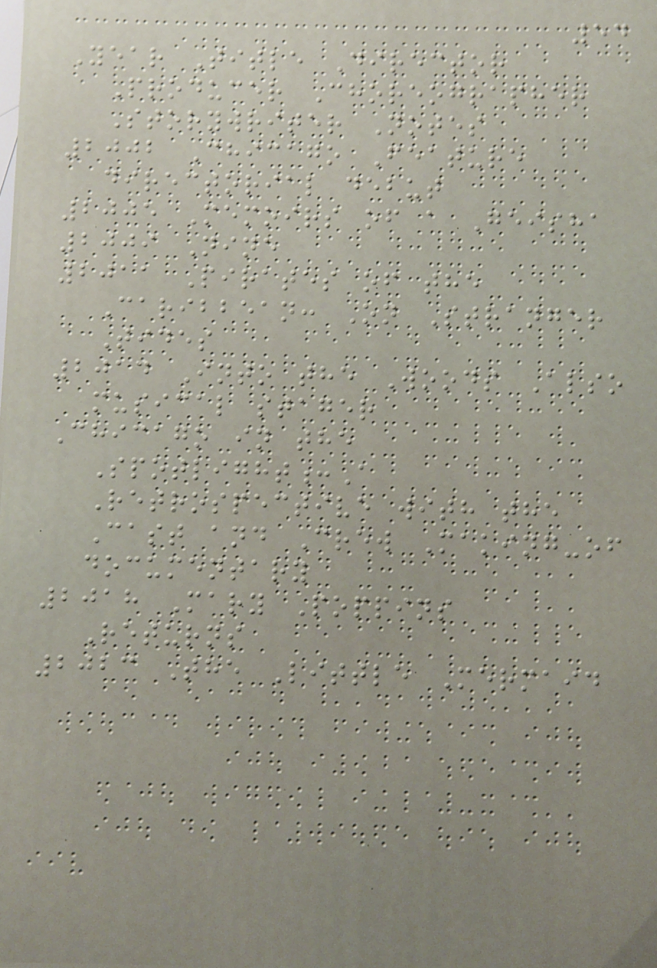54
Year Title Director
Producer Choreographer
Storywriter Notes
2002 Chicago Feature
directorial debut
2005 Memoirs of a Geisha
2009 Nine
2011 Pirates of the
Caribbean: On Stranger
Tides
2014 Into the Woods Also
musical stager
Chicago in the
Spotlight:A
Retrospective with the
Cast and Crew Making-of
documentary
2018 Mary Poppins
Returns
2023 The Little Mermaid
